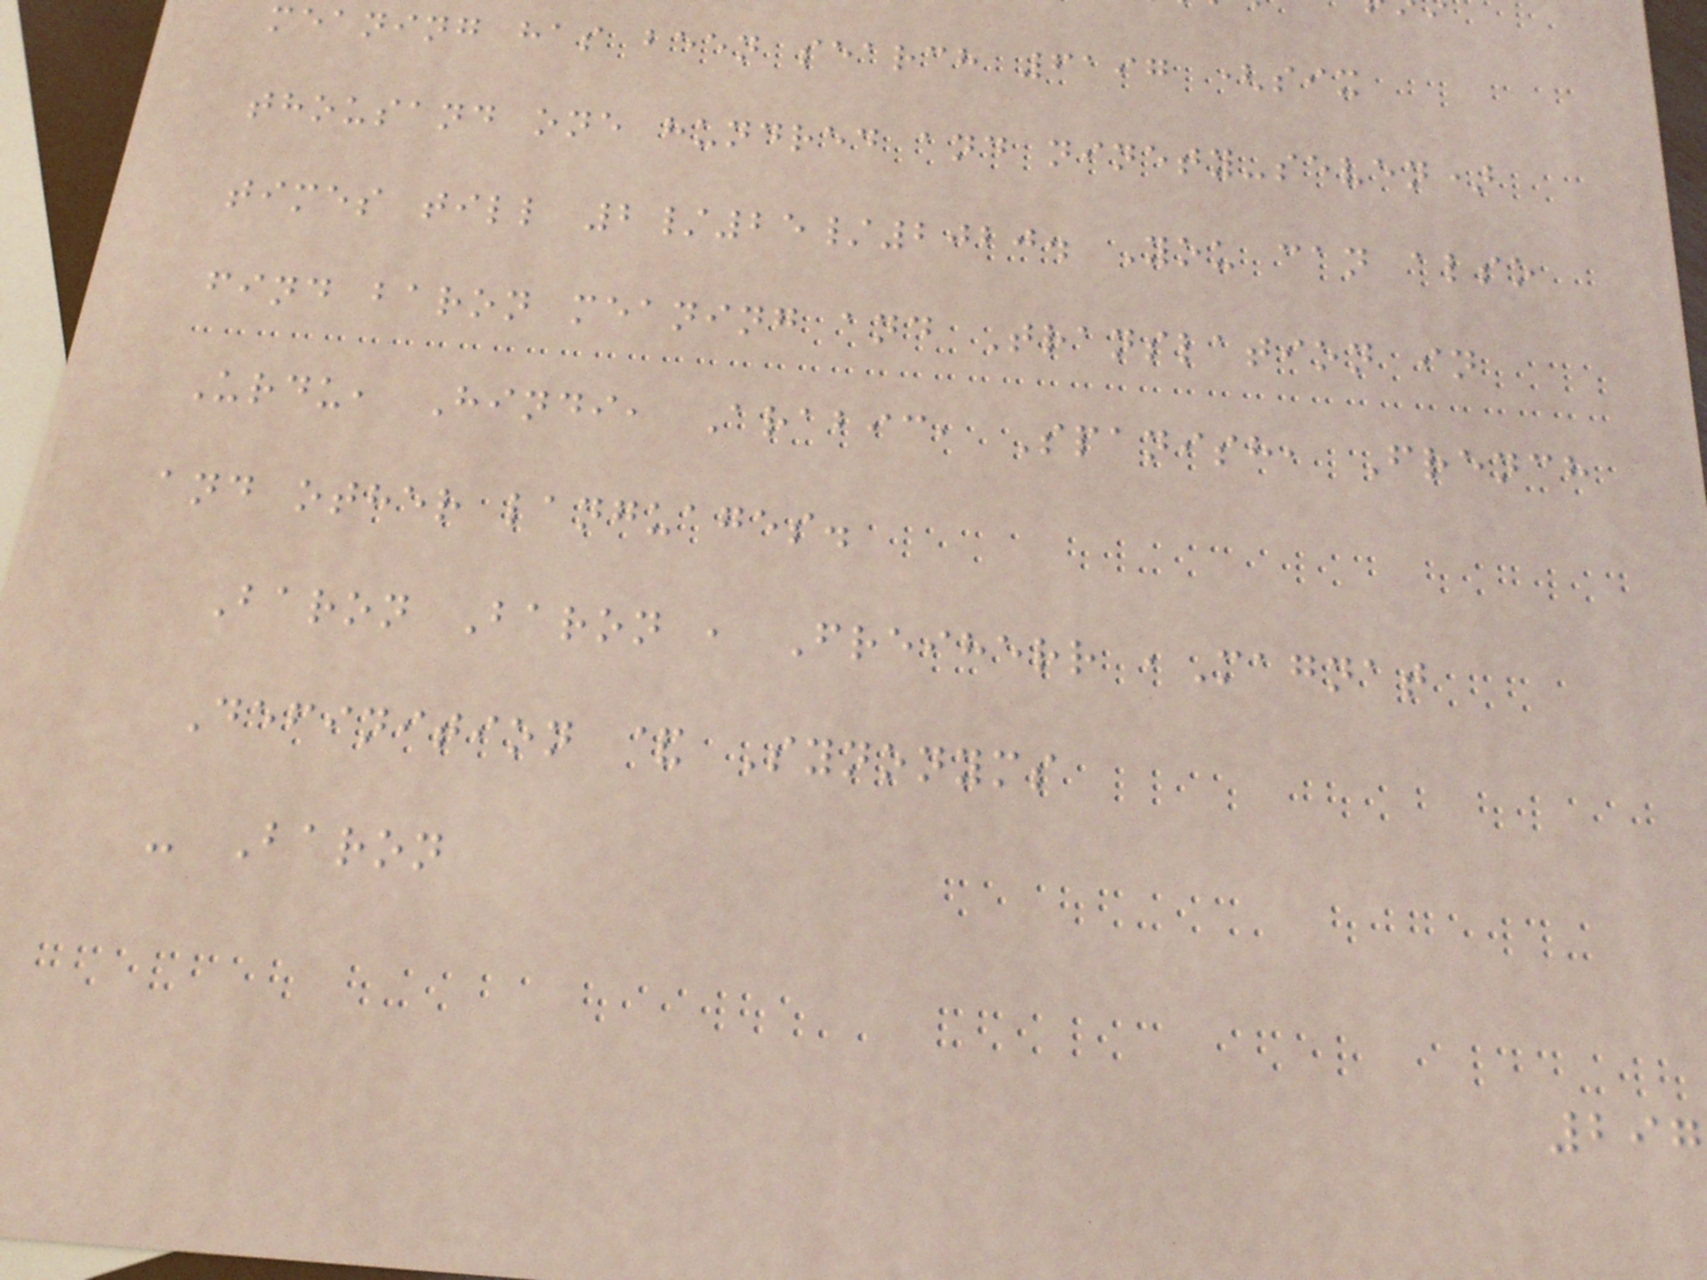meaning has been search 6197 (six
thousand one hundred and ninety-seven)
times till 2/25/2020. You can also
find baron meaning and Translation in
Urdu, Hindi, Arabic, Spanish, French
and other languages.
Baron Baron , Freiherr ,Magnat
Definition & Synonyms
- Baron
297
